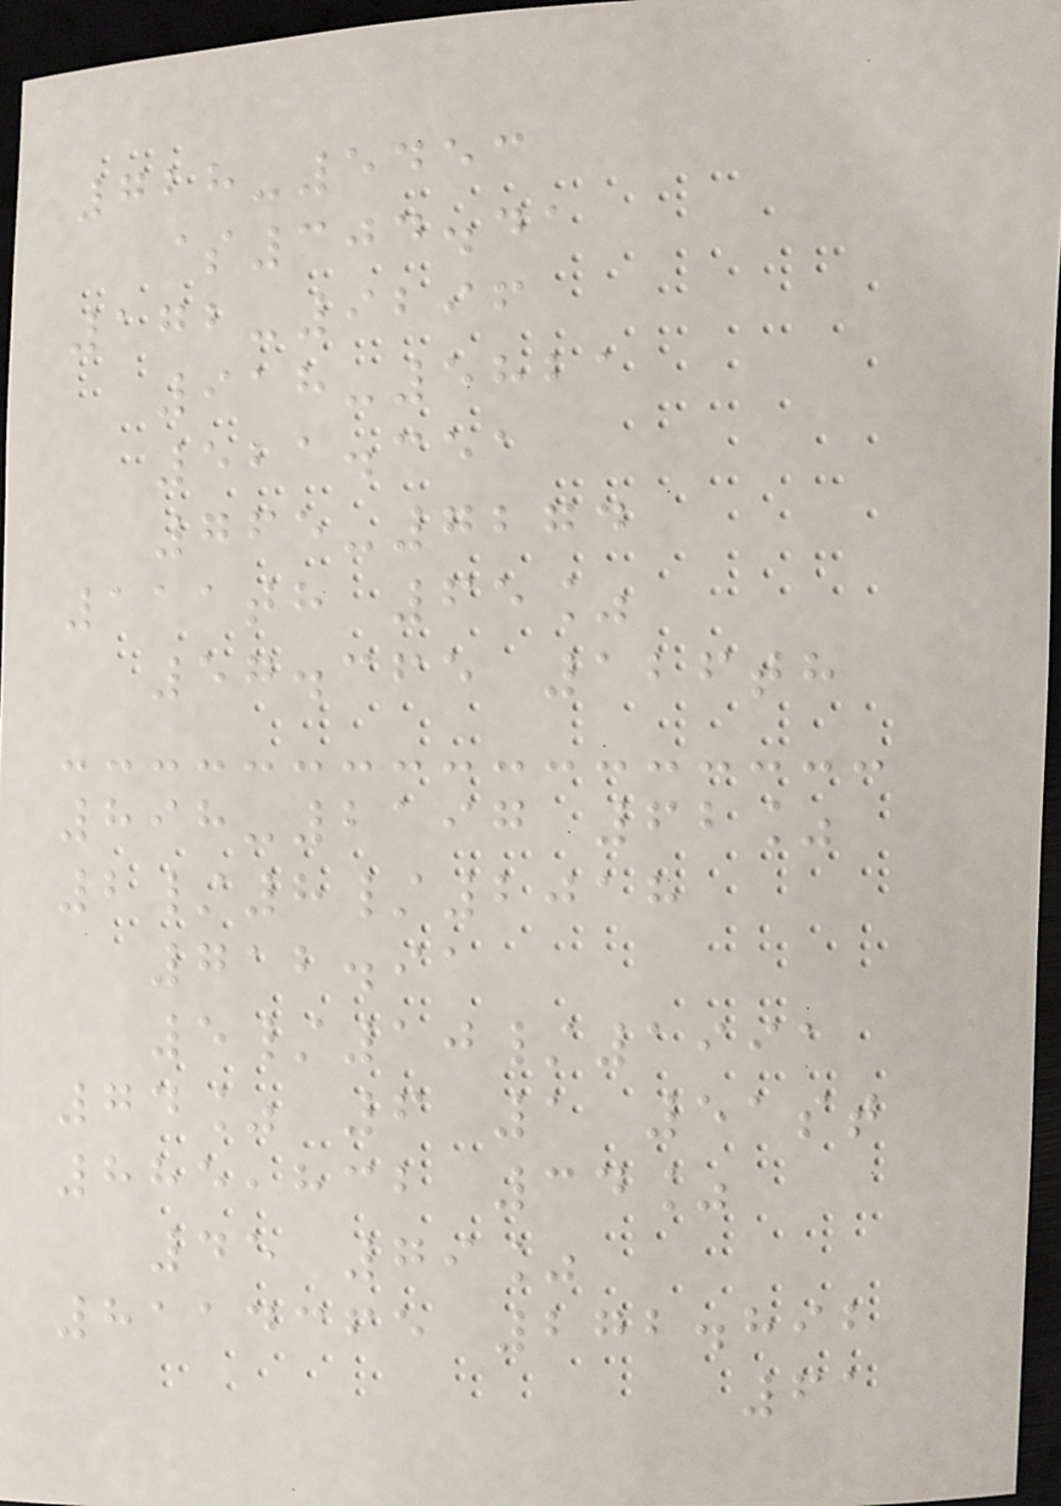728-5453
$304.41
172-9296
918-5821
521.351
765-7274
111th 65%
57.365 126th
898-2197 62%
2/8/2018
712.91
5/10/1991
74% 6 1 51st
885,832 34%
45 79%
8114365 272.892
61
